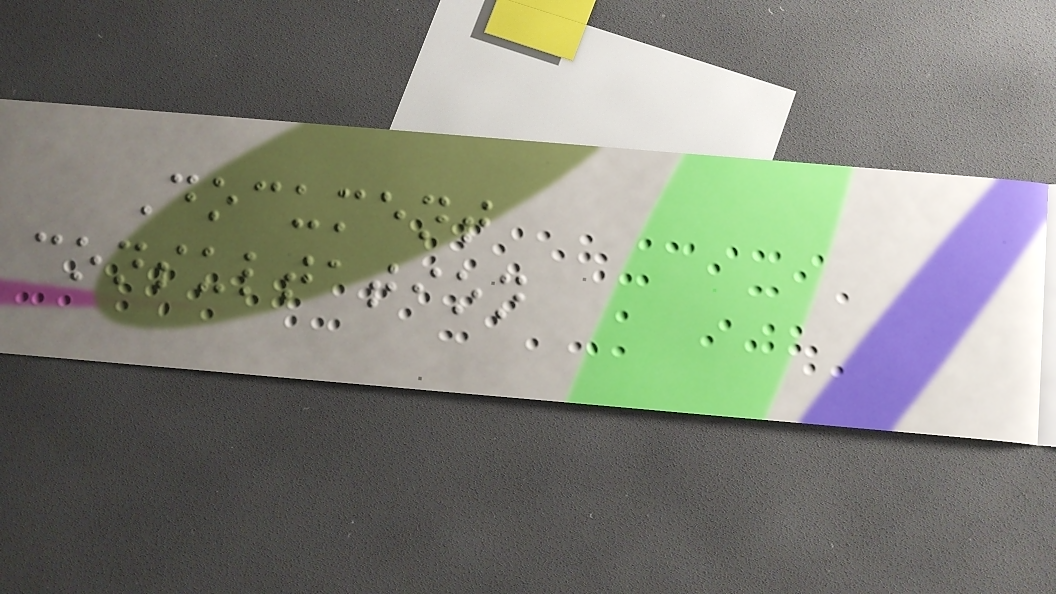Document
consultation
